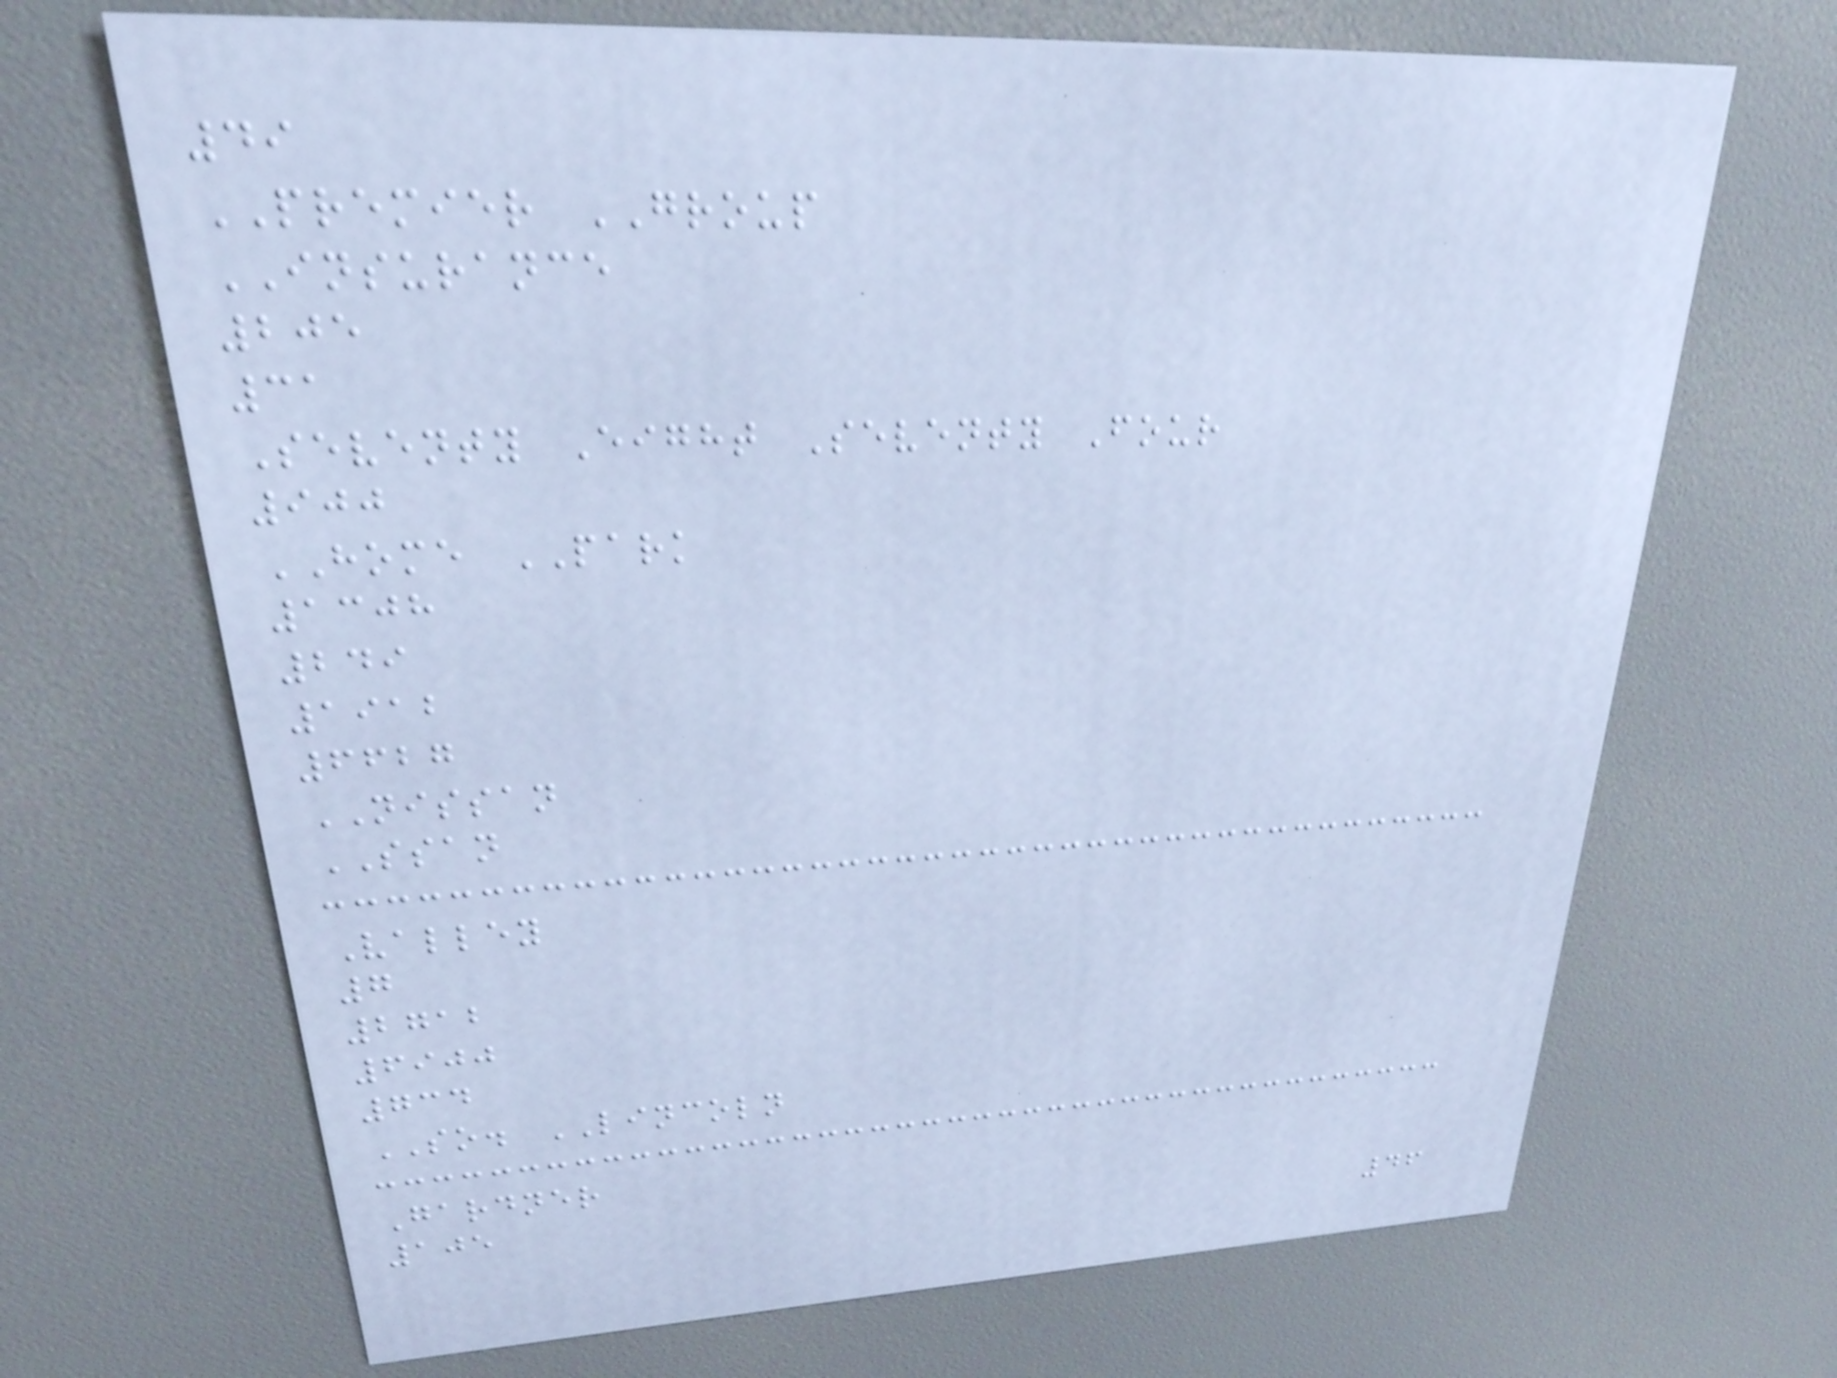49
PREMIER GROUP
INSURANCE
205
31
Seventy Eight Seventy Four
900
HOME PARK
1308
249
1912
6627
NISSAN
SSAN
Valley
7
2712
6900
734
SO. LINCOLN
Gardner
105
46
